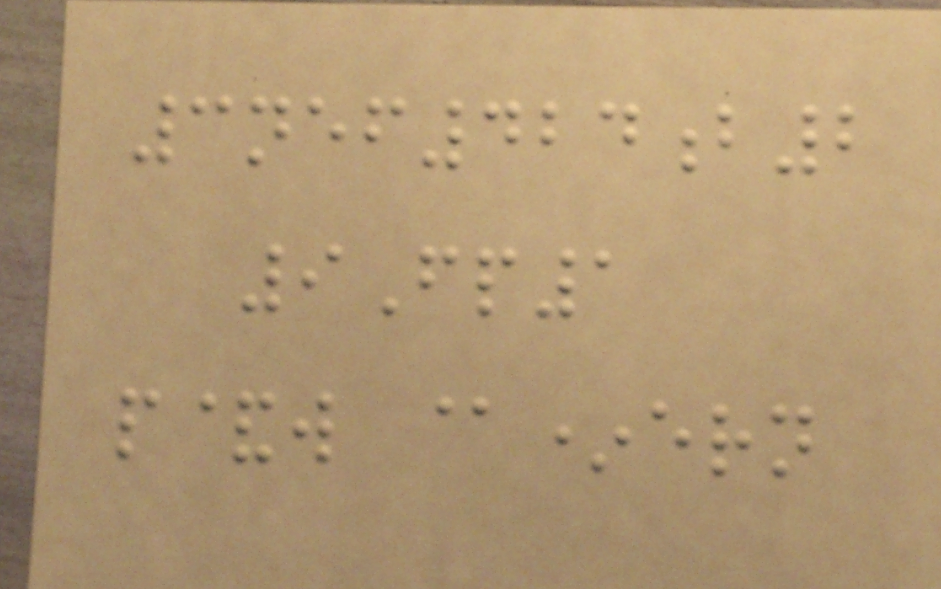3nef424b2
9Fp1
p&w @*ern
